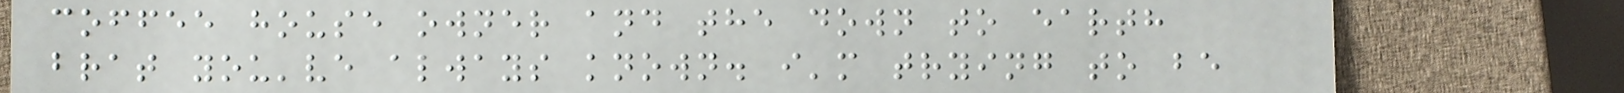coffee house owner and the down to earth
brat you've always known. i'm trying to be
